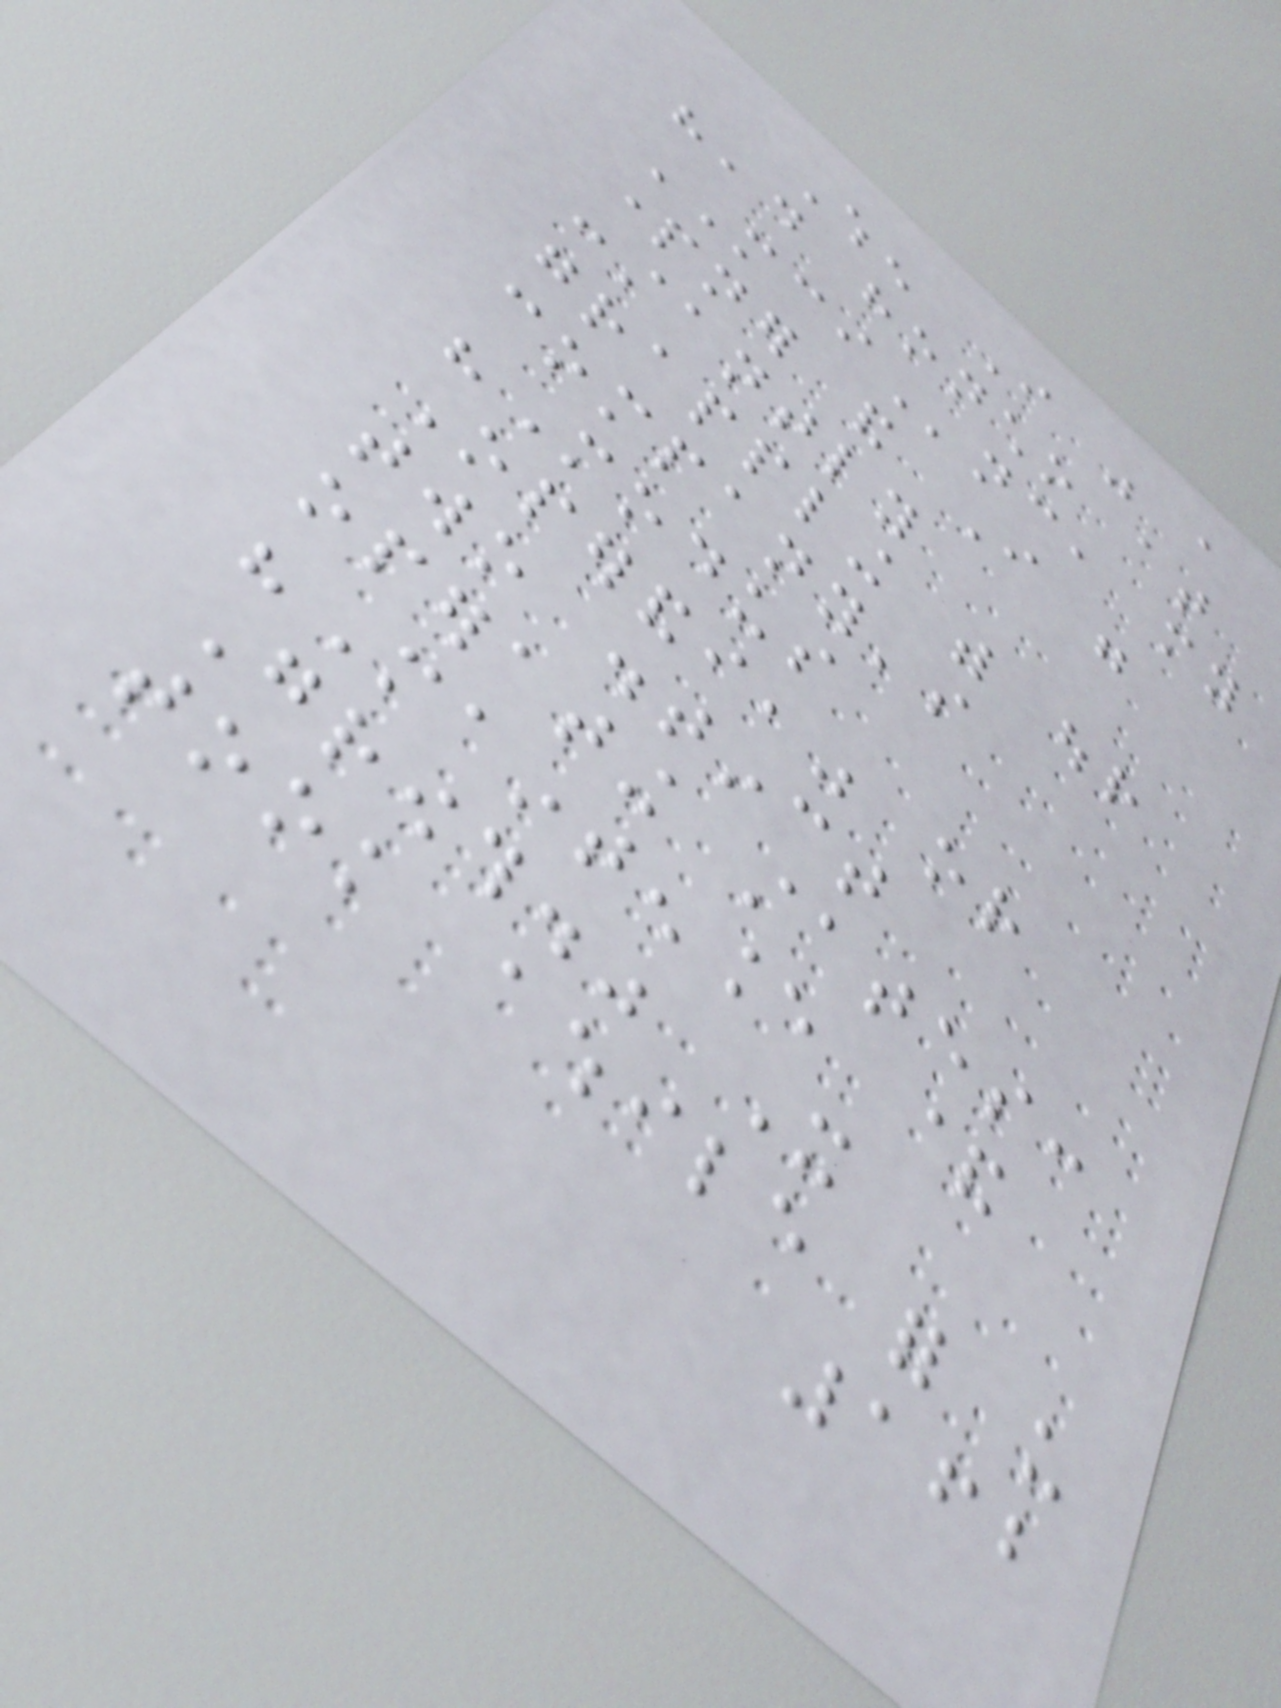When I was a
head honcho at
MCInc, my
partner and I were
constantly
grappling with our
company's
"Modus
Operandi," or
two distinct
operating states:
"Maintenance &
Growth." It
took awhile for us
162
